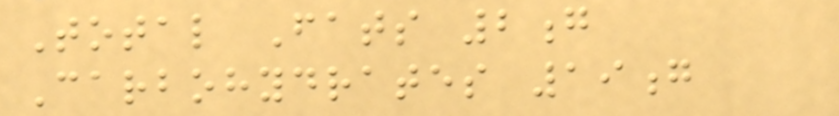Total Fats 2g
Carbohydrates 19g
